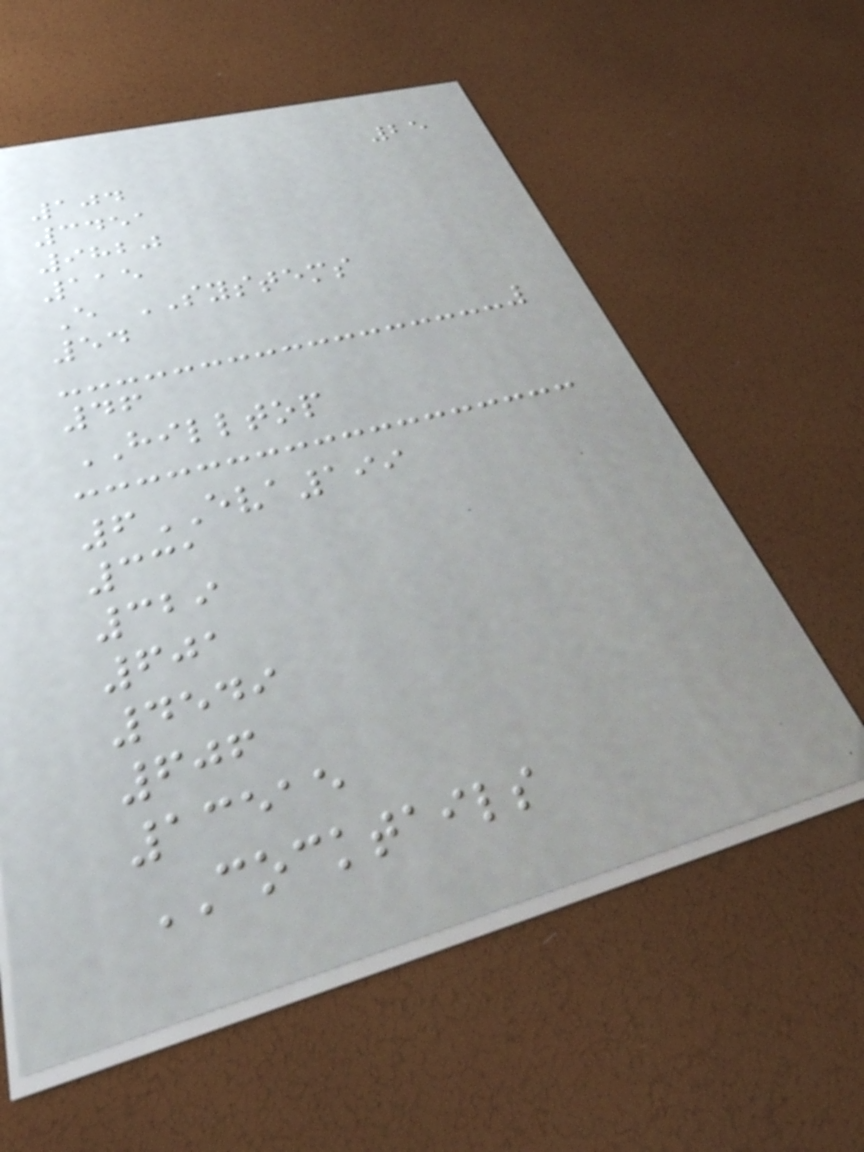25
104
3451
9820
115
E SYSTEMS
54
46
HILLTOP
6EVA199
331
329
601
4549
606
13515
COCKTAILS
